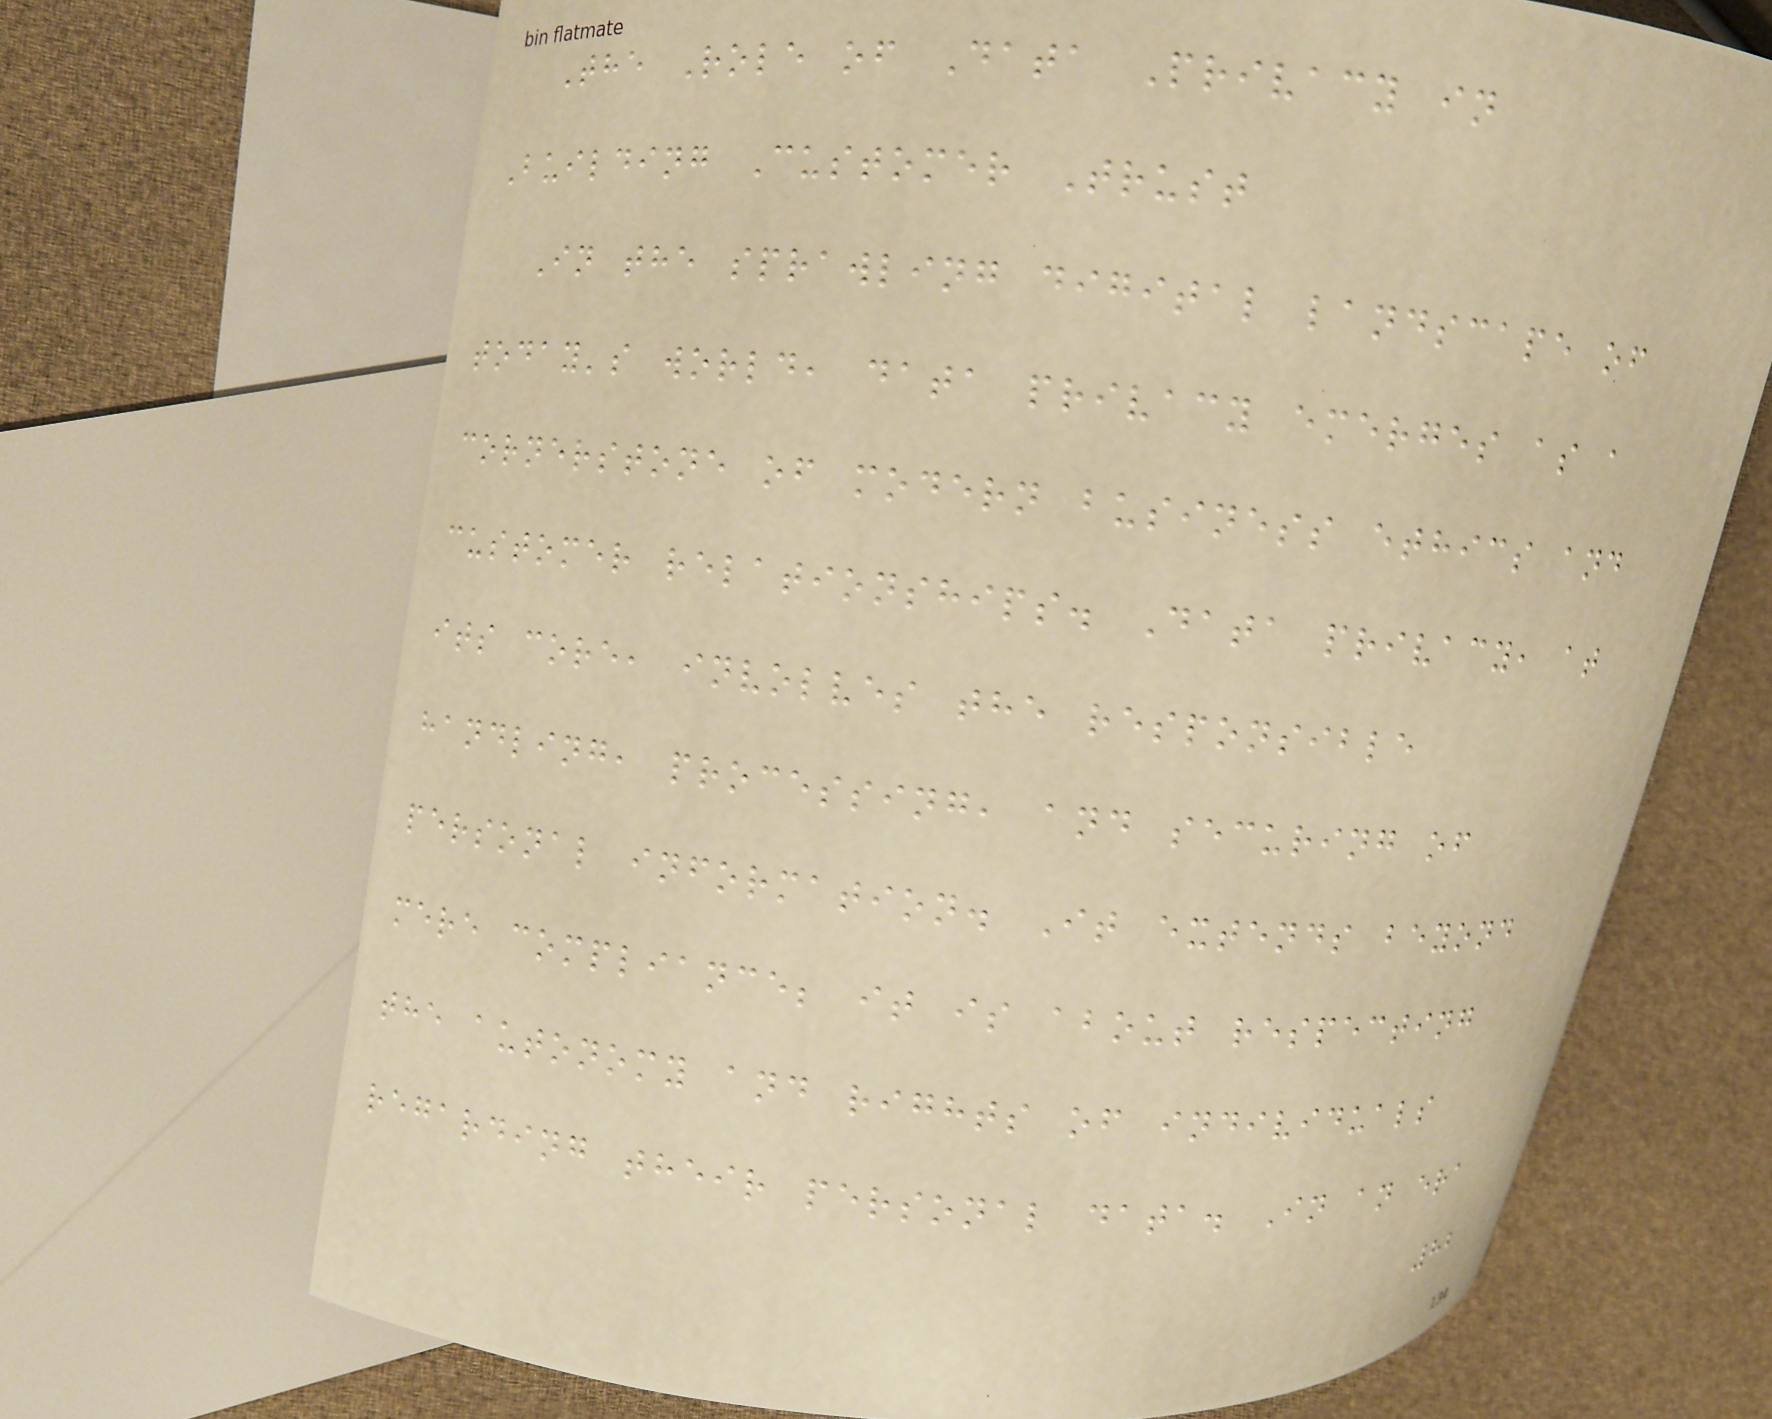The Role of Data Privacy in
Building Customer Trust
In the sprawling digital landscape of
today's world, data privacy emerges as a
cornerstone of modern business ethics and
customer relationships. Data privacy, at
its core, involves the responsible
handling, processing, and securing of
personal information. It extends beyond
mere compliance; it is about respecting
the autonomy and rights of individuals
regarding their personal data. In an era
82
